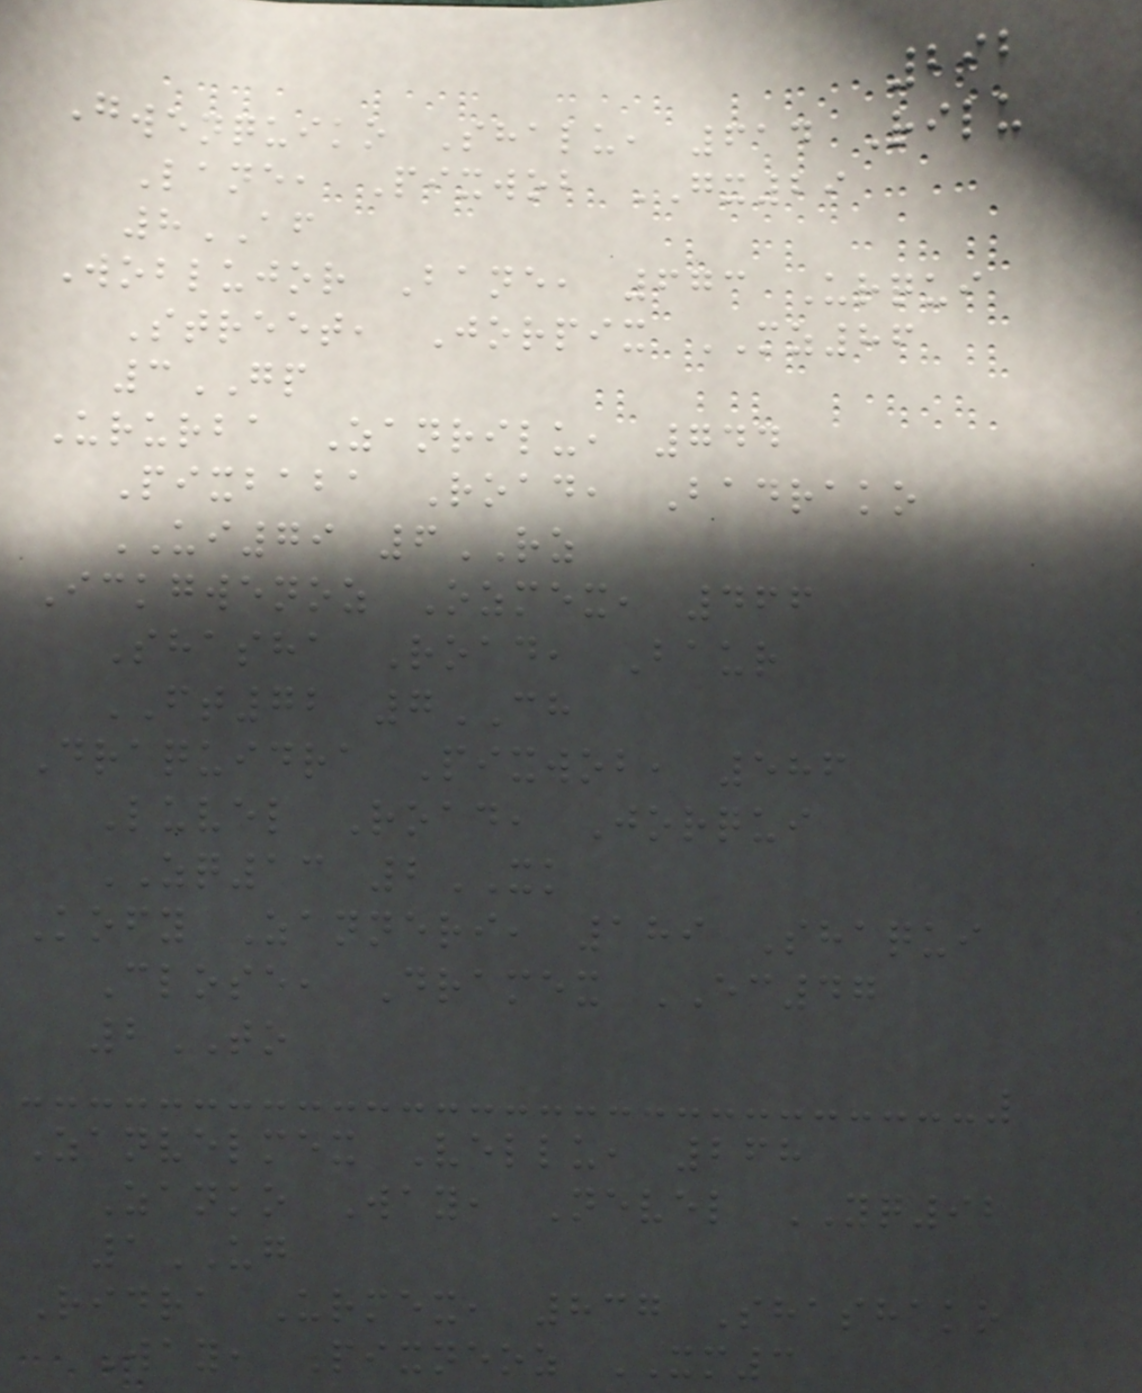292
Gwenquiko Shalu, 614 Rilu
Lane, Pixwob GX29
8AF
Woblujor Bane, 673 Urqui
Street, Jorpix MZ86
3GP
Ururba Zanrilu, 744
Pixbaba Road, Badrako
UI79 6RZ
Ickgwenoz Ozmex, 466
Shasha Road, Baur
FT72 7CH
Draquidra Pixwob, 586
Luvel Road, Jorqui
ZQ13 2XK
Kofy Zanneri, 189 Shaqui
Close, Dramex EC47
2TO
Zanvelmex Vellu, 268
Zanko Way, Nevel YQ92
1UG
Ridra Urmex, 837 Shashako
Way, Pixneoz XM3
